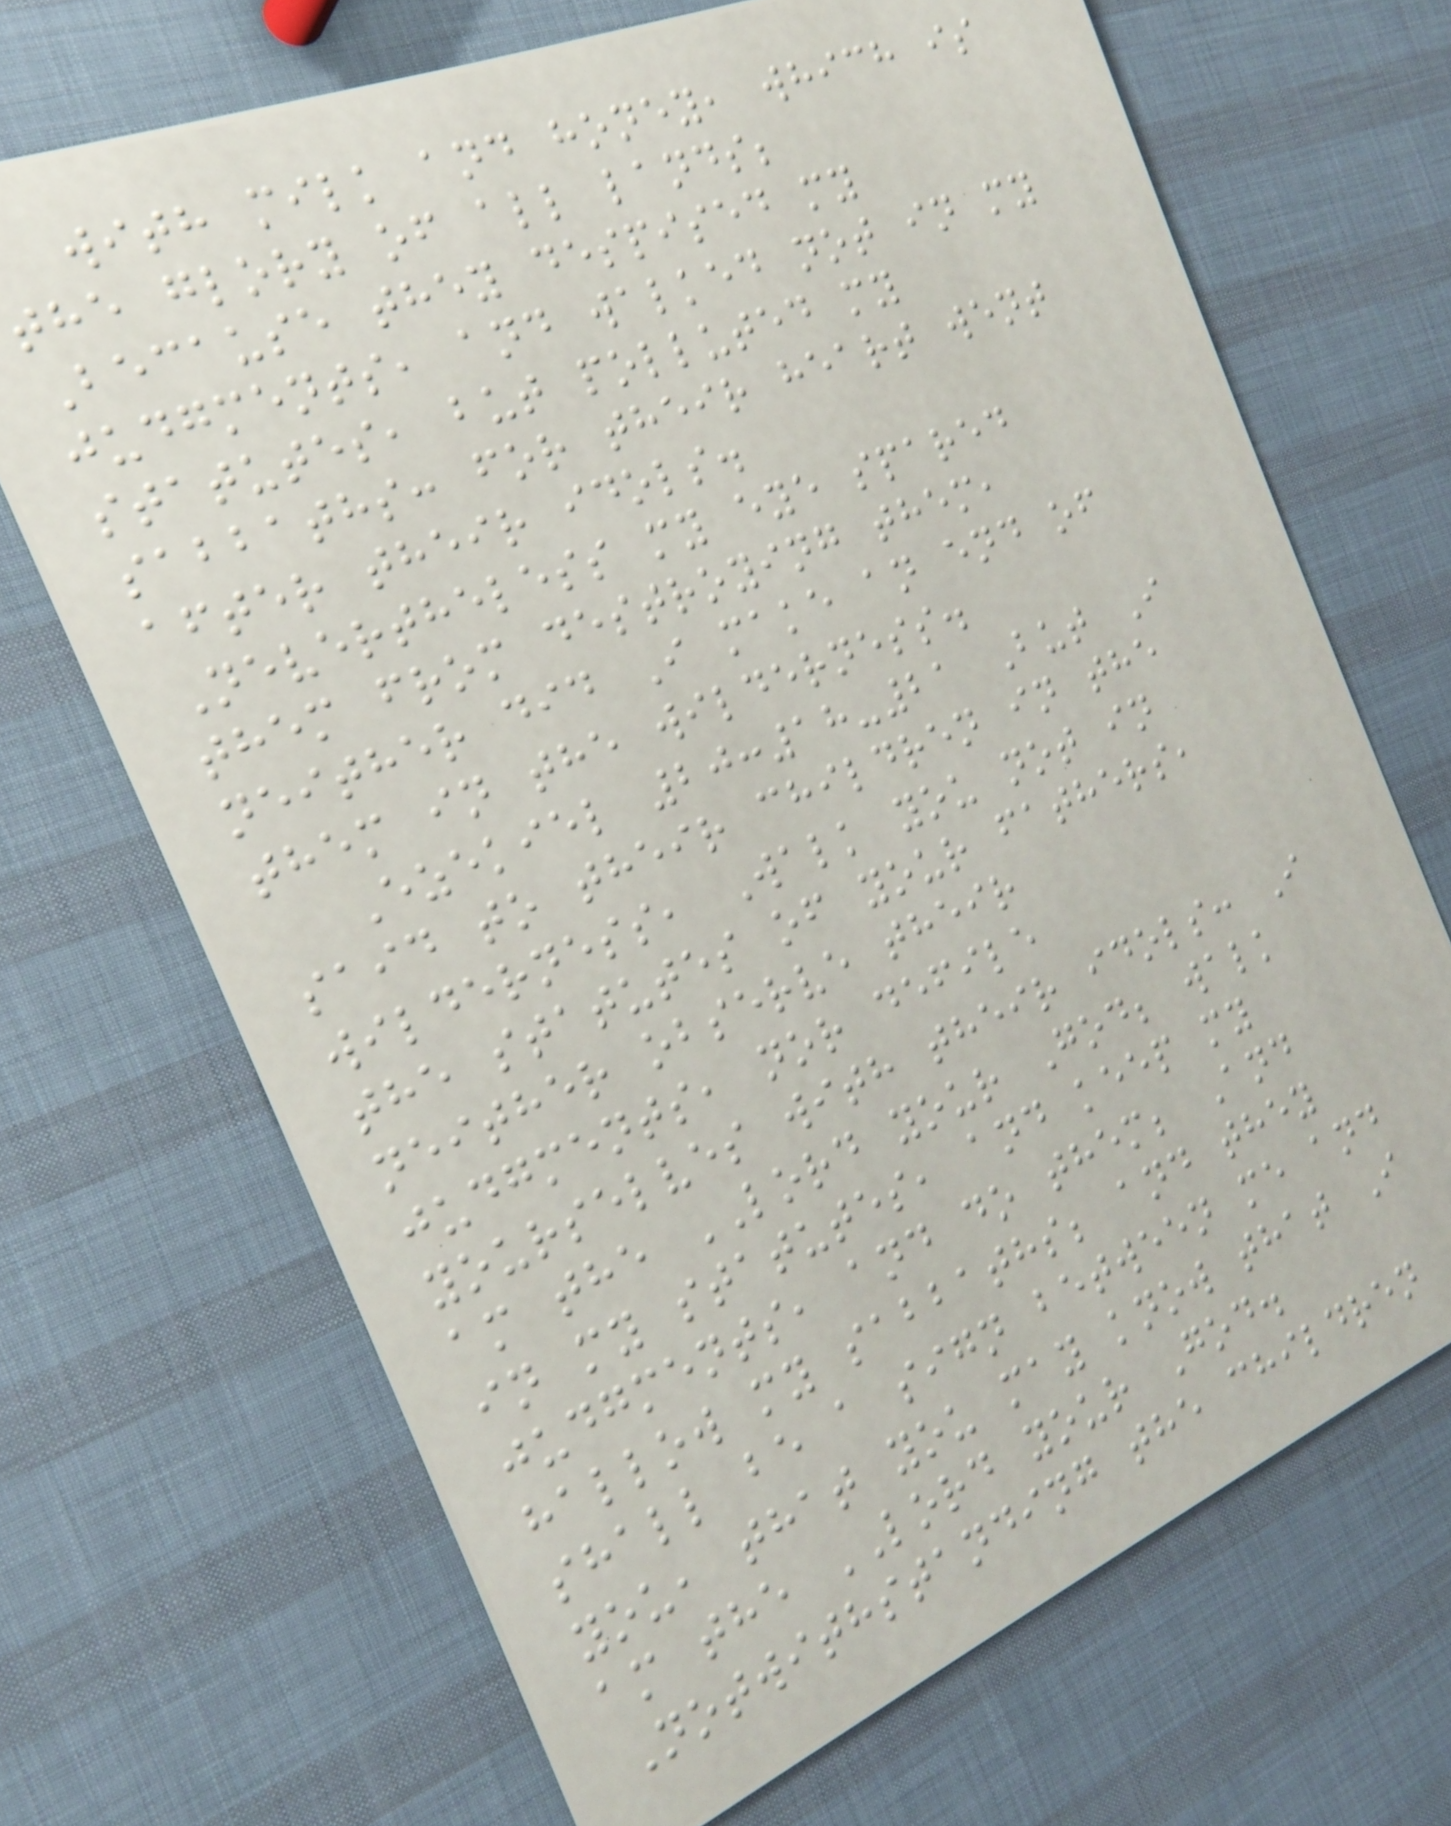with milk and honey, which is
the glory of all lands;
Because they despised my
judgments, and walked not in my
statutes, but polluted my
sabbaths: for their heart went
after their idols.
Nevertheless my eye spared
them from destroying them,
neither did I make an end of
them in the wilderness.
Ezekiel 20:18-21 But I
said to their children in the
wilderness, Walk you not in
the statutes of your fathers,
neither observe their
judgments, nor defile
yourselves with their idols: I
am the LORD your God; walk
in my statutes, and keep my
judgments, and do them; And
hallow my sabbaths; and they
shall be a sign between me and
you, that you may know that I
am the LORD your God.
Notwithstanding the children
